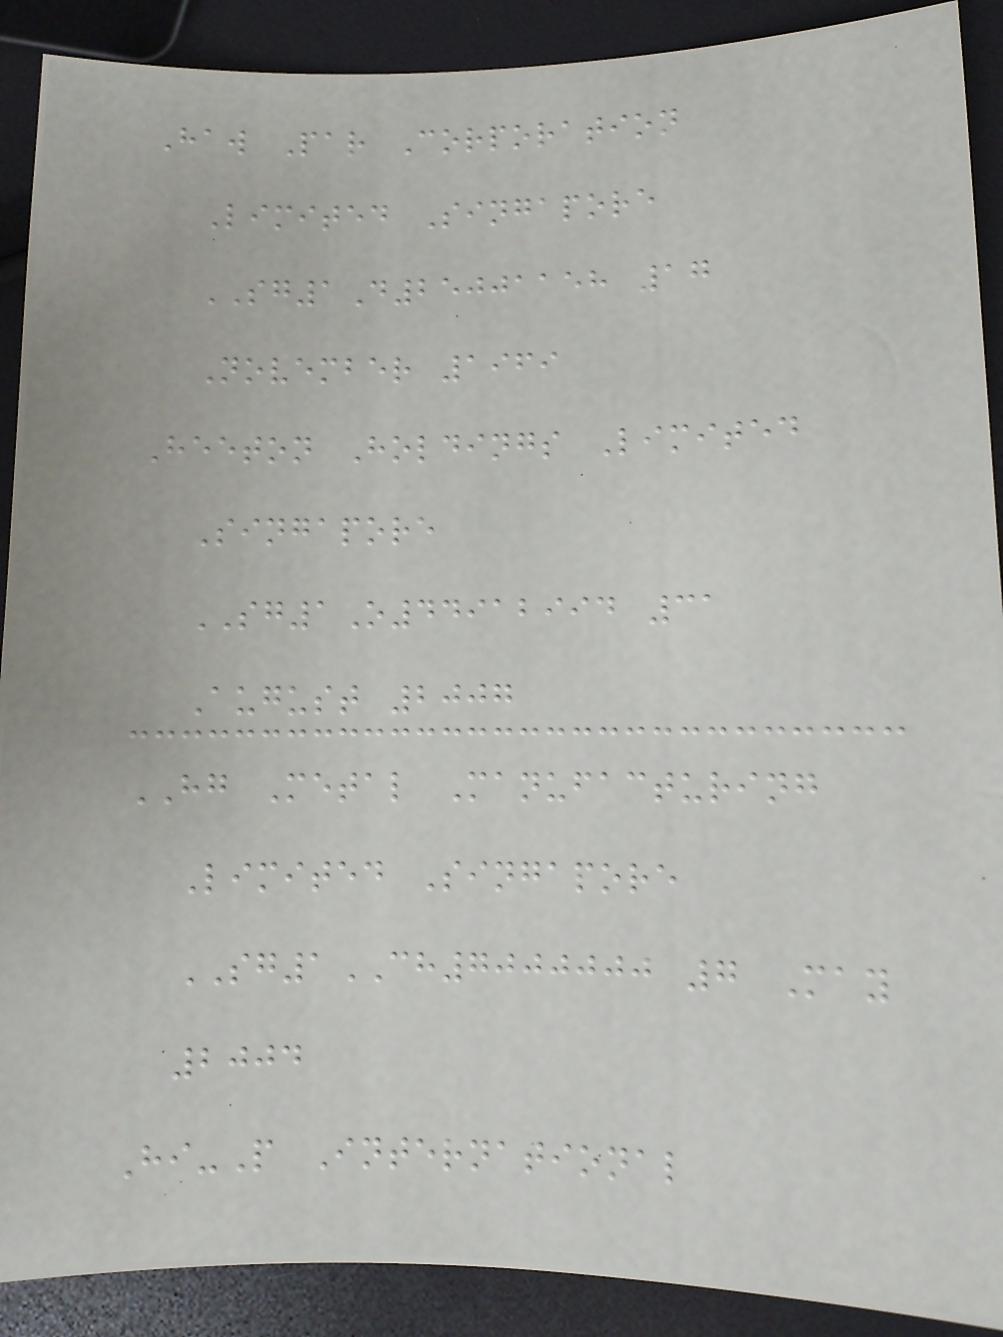Haw Par Corporation
Limited Singapore
SG1D25001158 17
November 1969
Heeton Holdings Limited
Singapore
SG1O44912994 31
August 2007
HG Metal Manufacturing
Limited Singapore
SG1CH7000000 7 May
2004
Hi-P International
